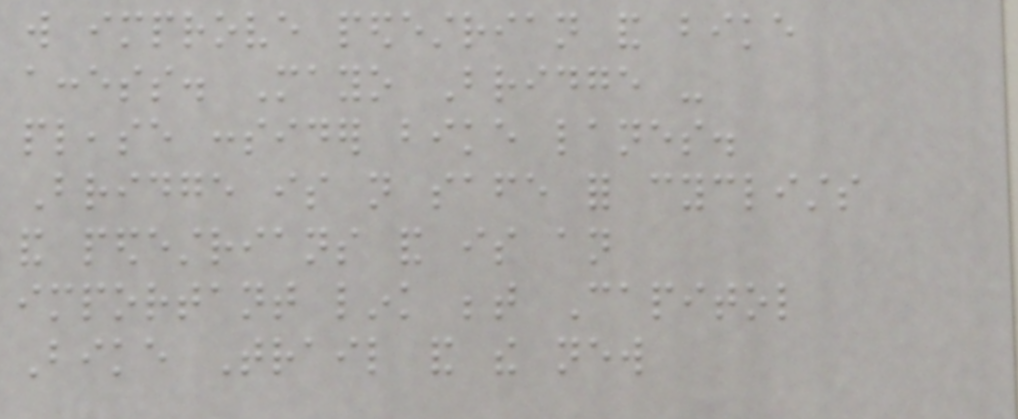will improve pedestrian and bike
access. Mayo Bridge -
please consider bike lanes.
Bridge is not safe for cyclists
and pedestrians and is an
important link between Capitol
Bike Trail and the new
